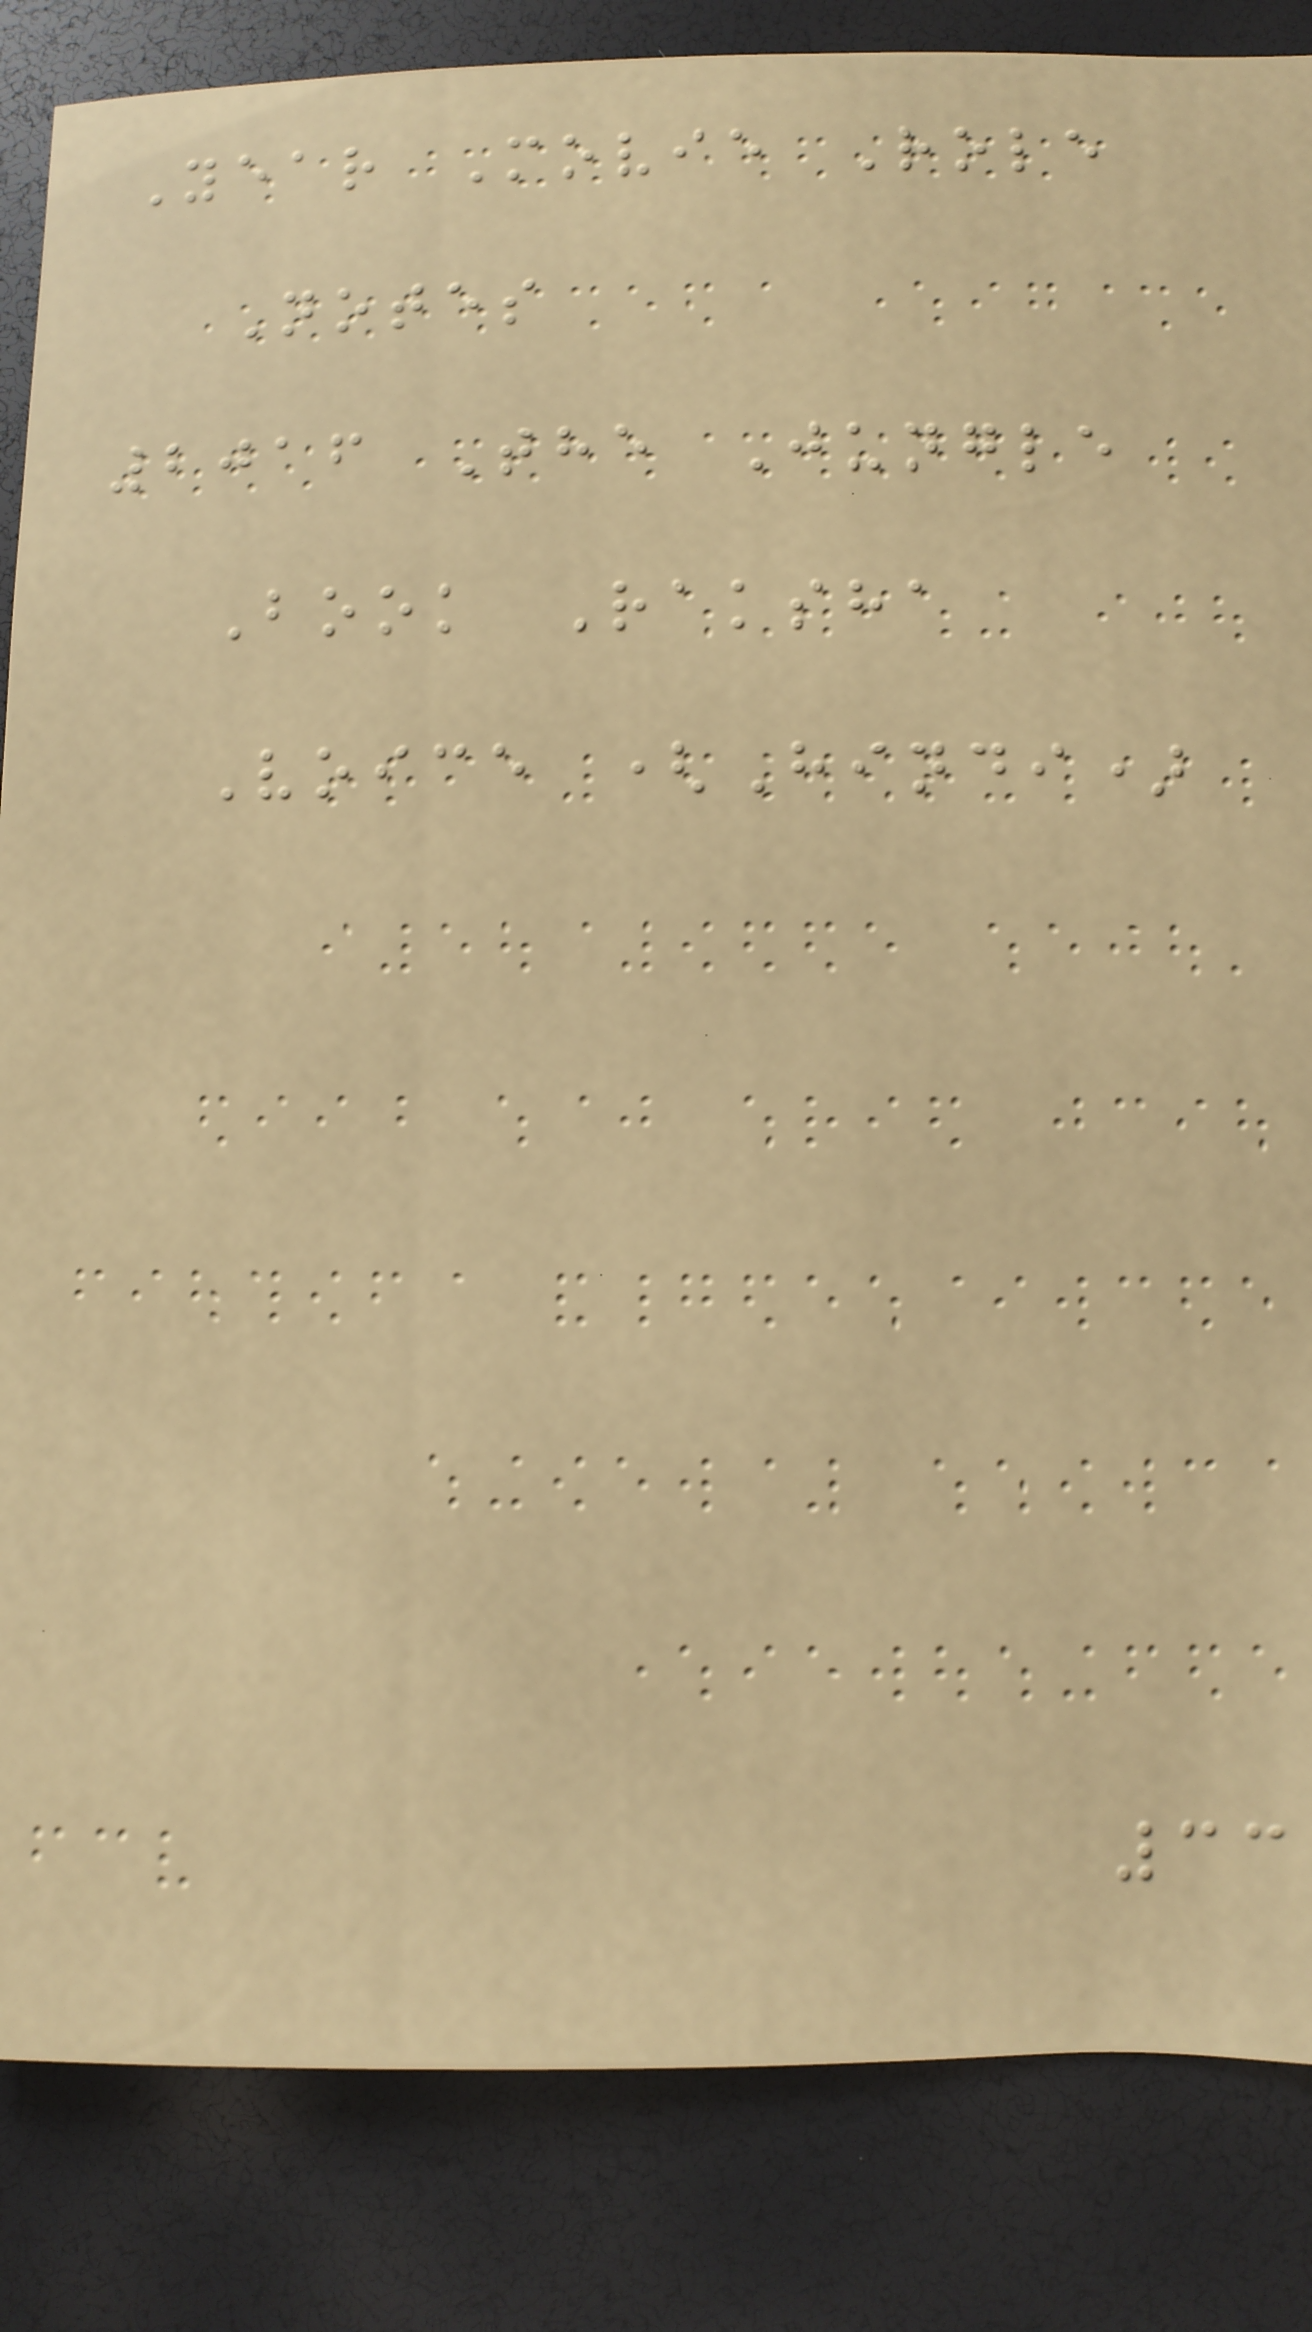Year Movie Role
Notes
2016 The Jungle
Book Raksha
Voice (Hindi)
33
